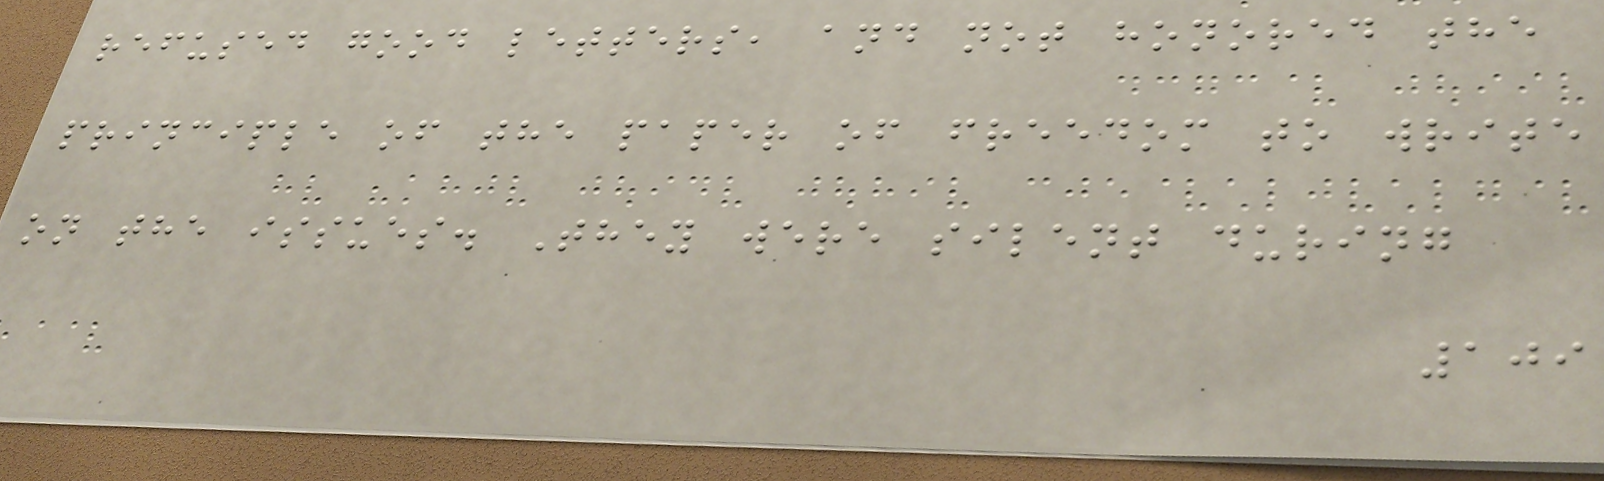refused good letters, and not honored the
principle of the paper of freedom to write
on the issues. They were silent during
109
